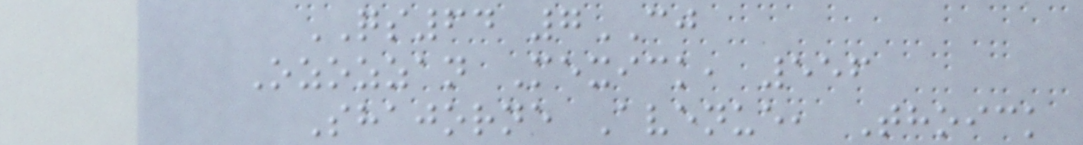QS64 7CJ
Ozozzan Mexick, 556
Shajorne Avenue, Thoick
